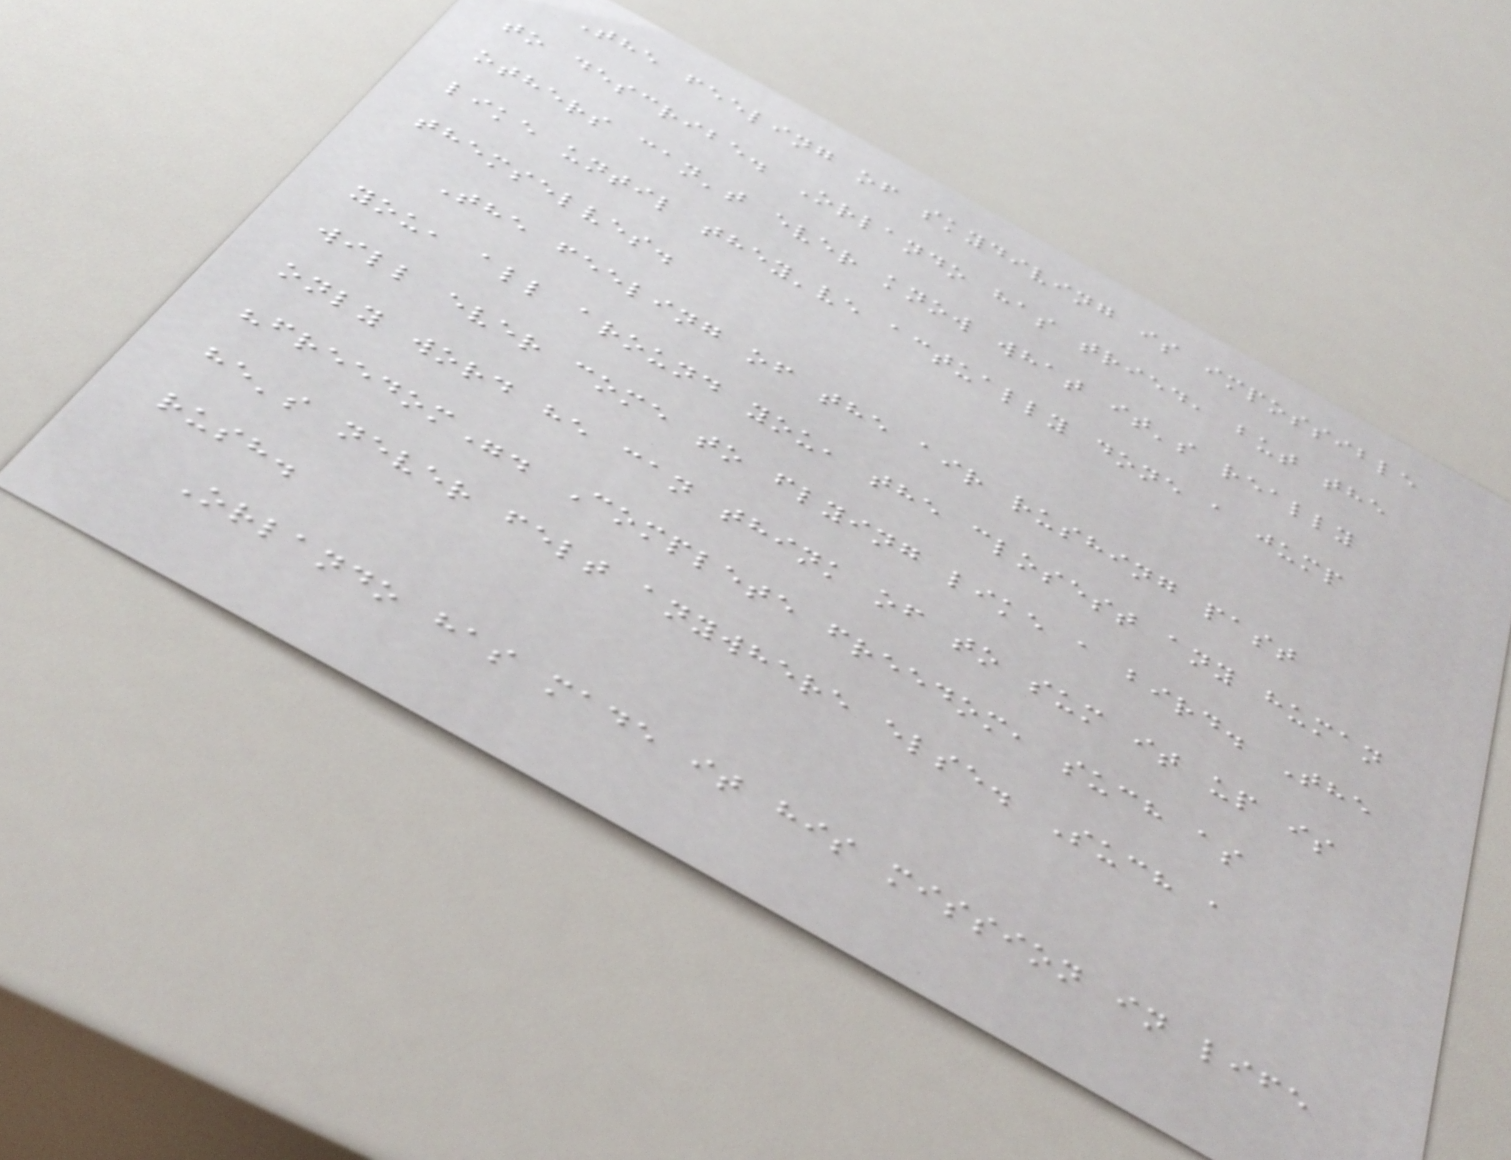The feeling of skydiving is impossible
to describe. Orlando has tried, but the
others can't ever know what it's really
like until they've actually done a jump
themselves.
The feeling of the air rushing past
you, all around you, the closest any human
will ever come to flying like a bird. The
only word he can think of to sum it up is
"freedom". Complete freedom, such as
he's never felt anywhere else. Such a
rush.
Orlando has made it his mission in life
